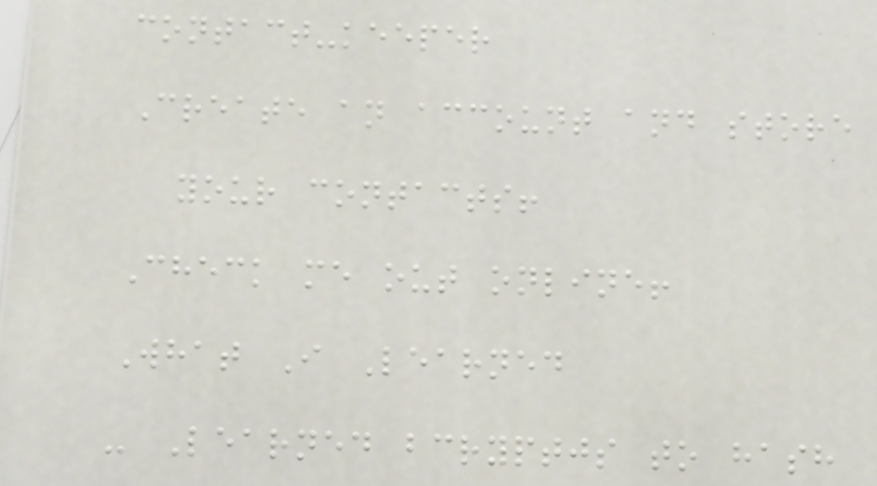contact-keeper
Create an account and store
your contacts!
Check me out online!
What I Learned
- Learned bcryptjs to hash
